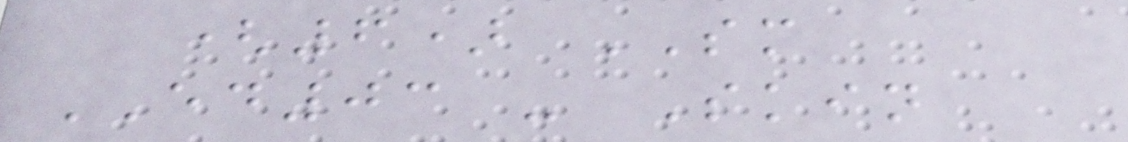(6) SM
ED03 - Skin
